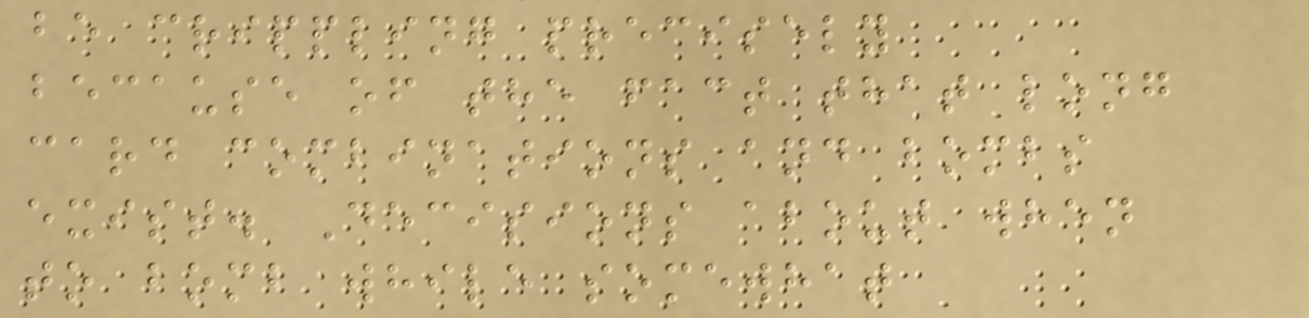be crippling precisely
because of the fact that long
card combinations and bombs
exist. Decisions about when
to bomb while somewhat
